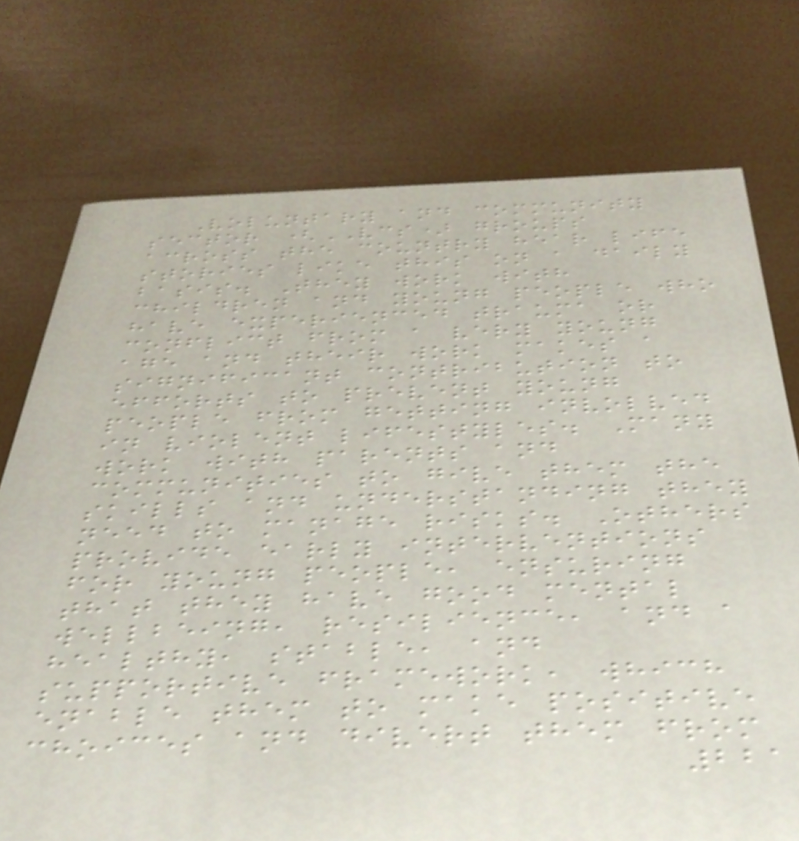Voluntary and community
sector (VCS) groups
across the country hear life
stories like this on a daily
basis. They work with
children and young people who
have experienced trauma or
conflict from a very young
age and their work makes a
significant contribution to
efforts to prevent young
people from getting involved
in violent lifestyles. Many
work with parents and
communities to give them the
skills and understanding they
need to manage risks. Others
provide early interventions
for young people, ensuring
that they have good mental
wellbeing, resilience, and a
healthy, stable, and
supportive framework, which
enable them to make positive
choices and divert them from
221
